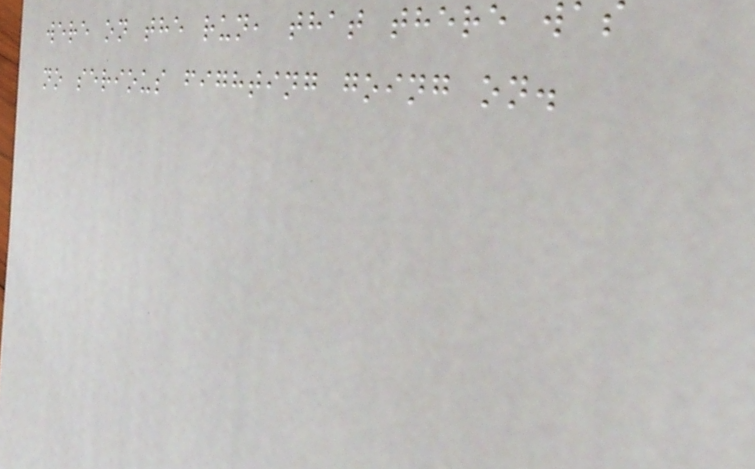were on the run, that there was
no serious fighting going on.
